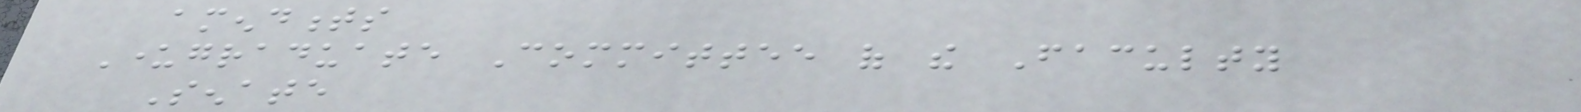amendments
Undergraduate Committee of the Faculty
Senate
